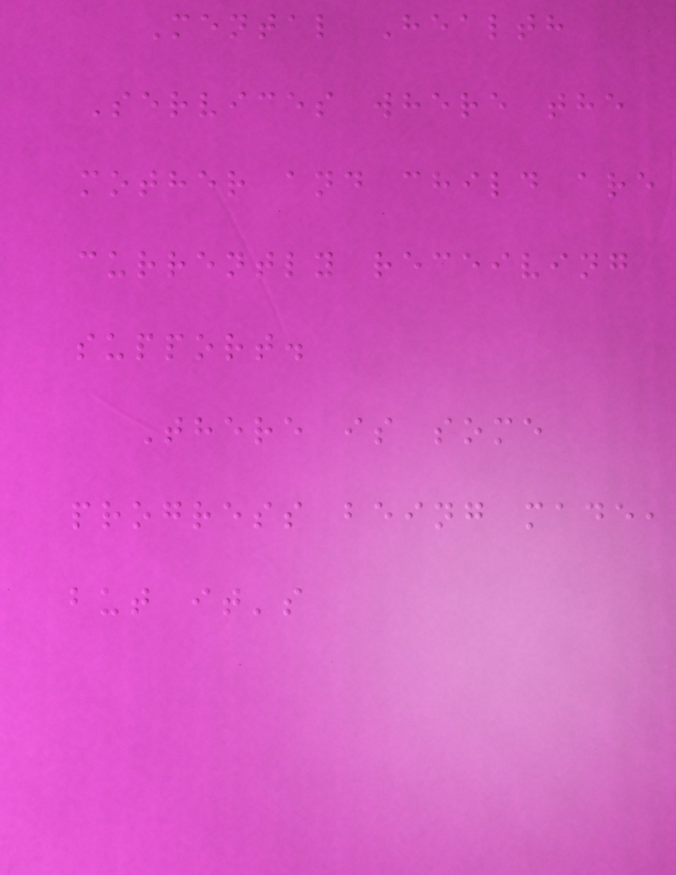Mental Health
Services where the
mother and child are
currently receiving
support.
There is some
progress being made,
but it's
